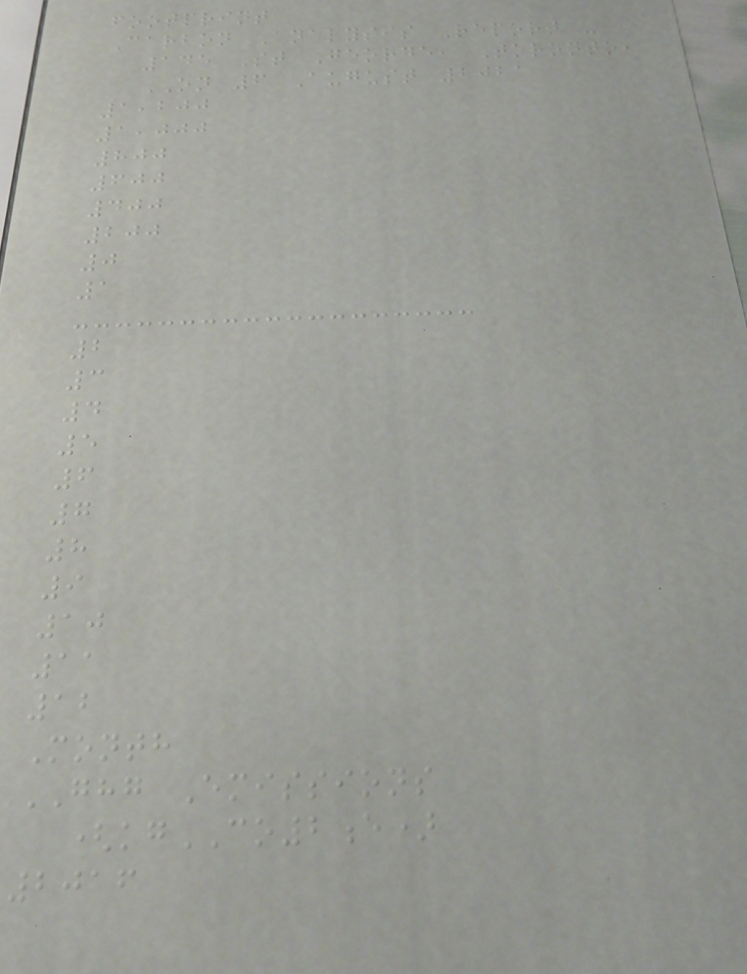footprint
Carbon Analysis Report -
145 St George, Toronto,
ON 6 August 2021
1,200
1,000
800
600
400
200
0
1
2
3
4
5
6
7
8
9
10
11
12
Month
GHG Emissions
(kgCO2e)
2016
